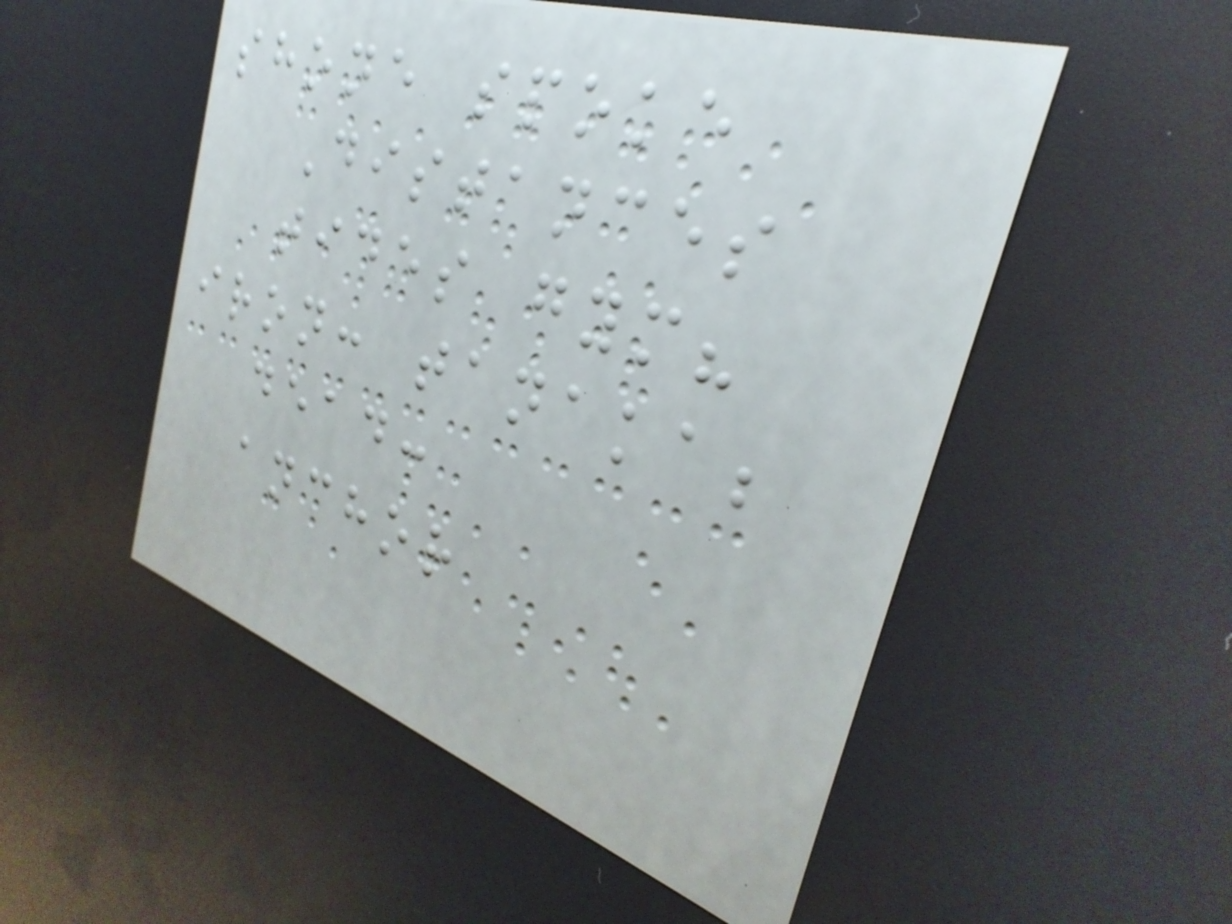shone spoke
Distances
tides gym?
iron: tanaka;
dead:
anchor
